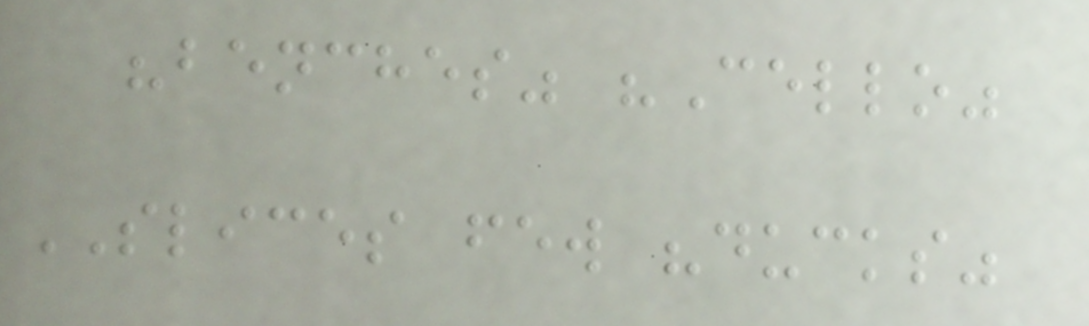"benches" "Cello"
SLICES few "ducks"
